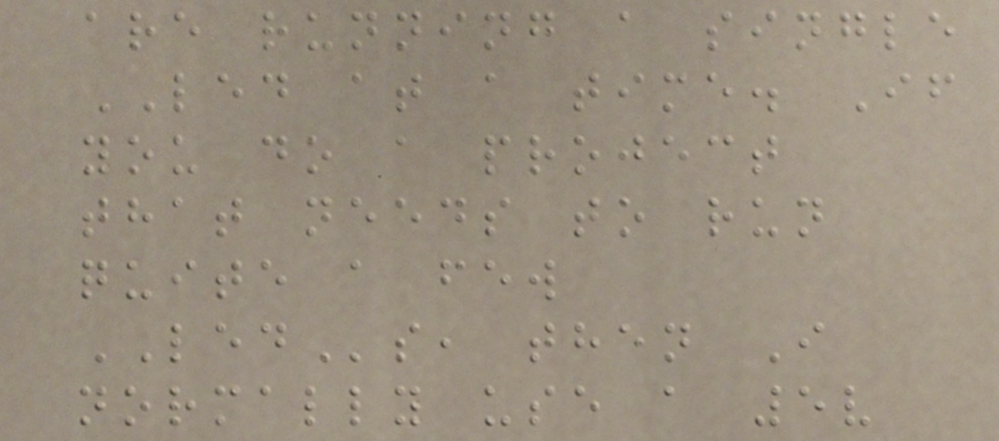are running a single
LED at a time. If
you do a project
that needs to run
quite a few
LEDs, then I
normally use a 5v
